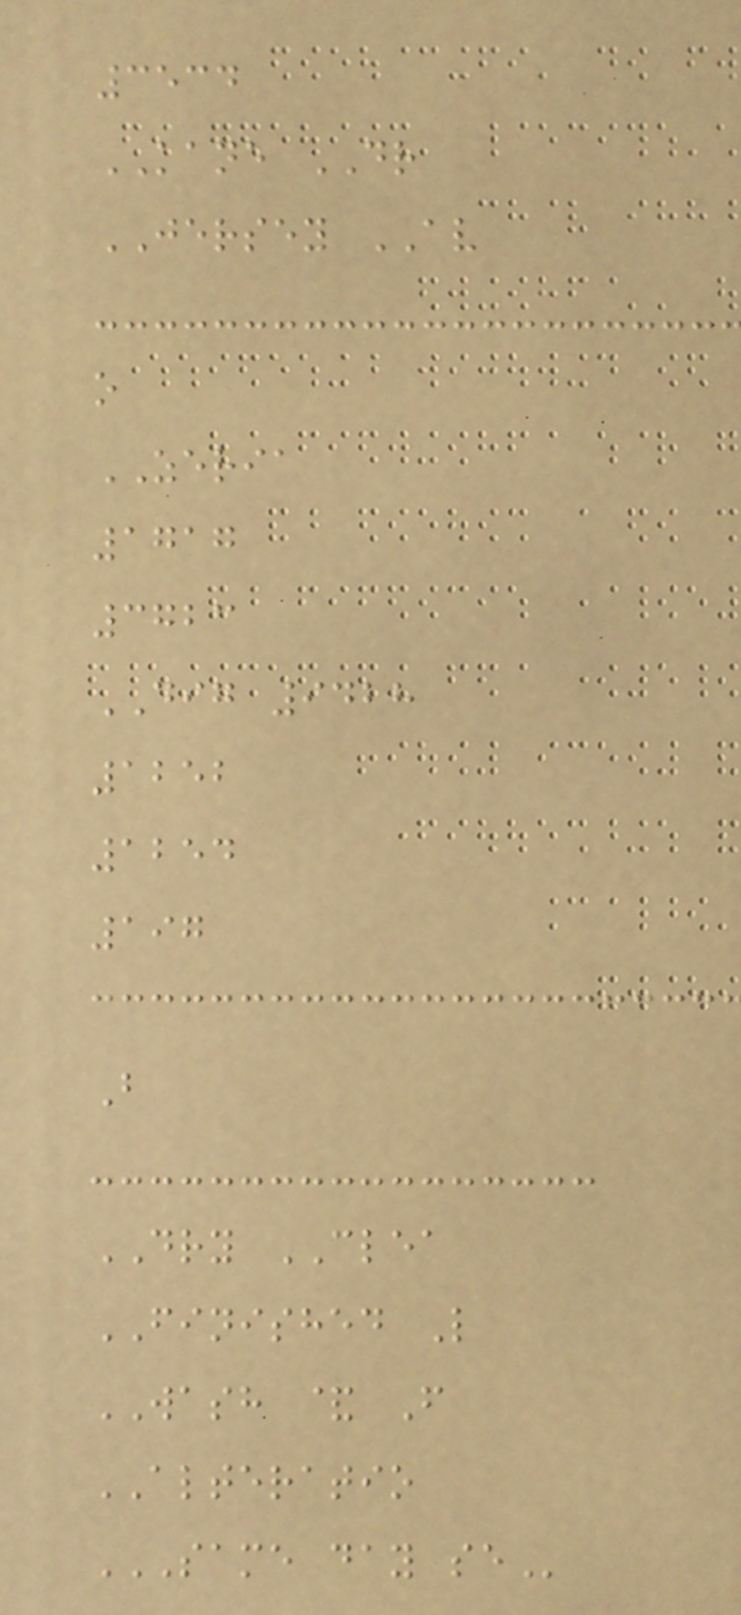3534
KANE DR
JERSEY AV
o
ZERIA
1717
3723
DIG 9428
1252
1254
197
B
DRY CLEA
FINISHED L
WASH & F
ALTERATIO
SAME DAY SE
